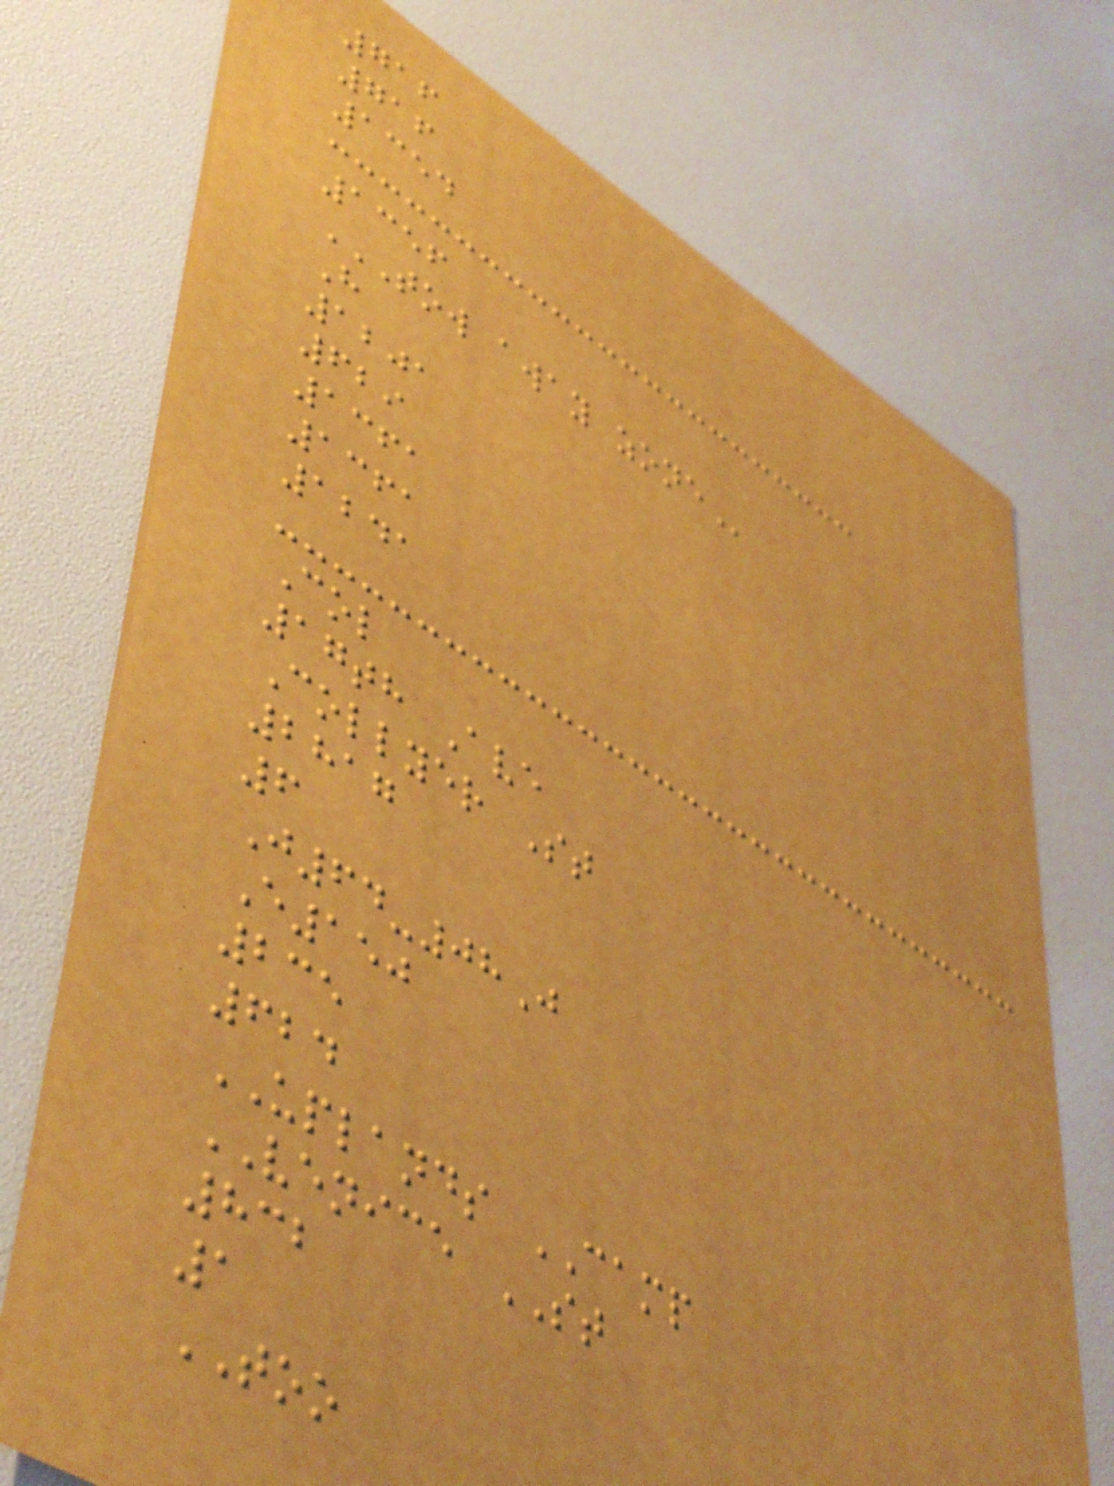716
716
1354
1356
TOW AWAY ZONE
H
1201
629
1361
1361
1241
Col
17th Ave
Collyer St
2817
6
J64-08J
E150
235
624
UPLANDS CAMP
VENICE ST
832
1
TOO
